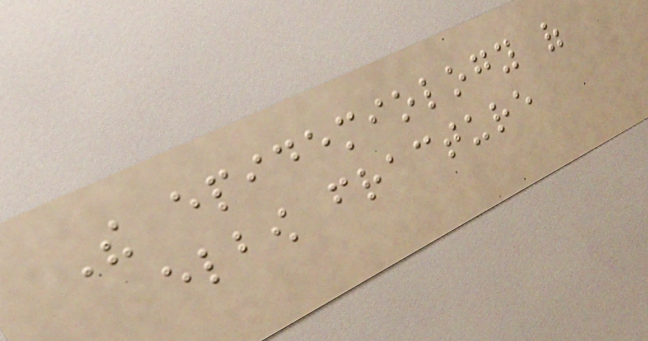The epidemiology of
elbow fracture
